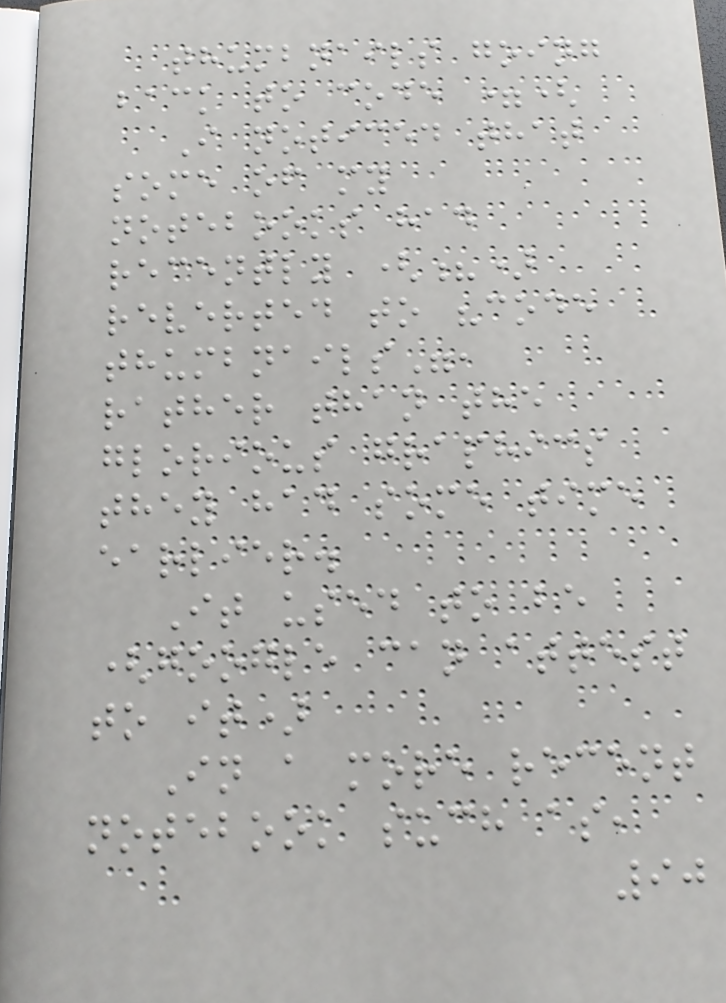thumbnails going
back to code =(
I noticed that
some of my
notebooks had
recently (?)
reverted to "code
thumbnails",
rather than the
glorious graphics
they had some time
earlier.
It used to be
(google can attest
to it)
In a more recent
notebook such as,
90
